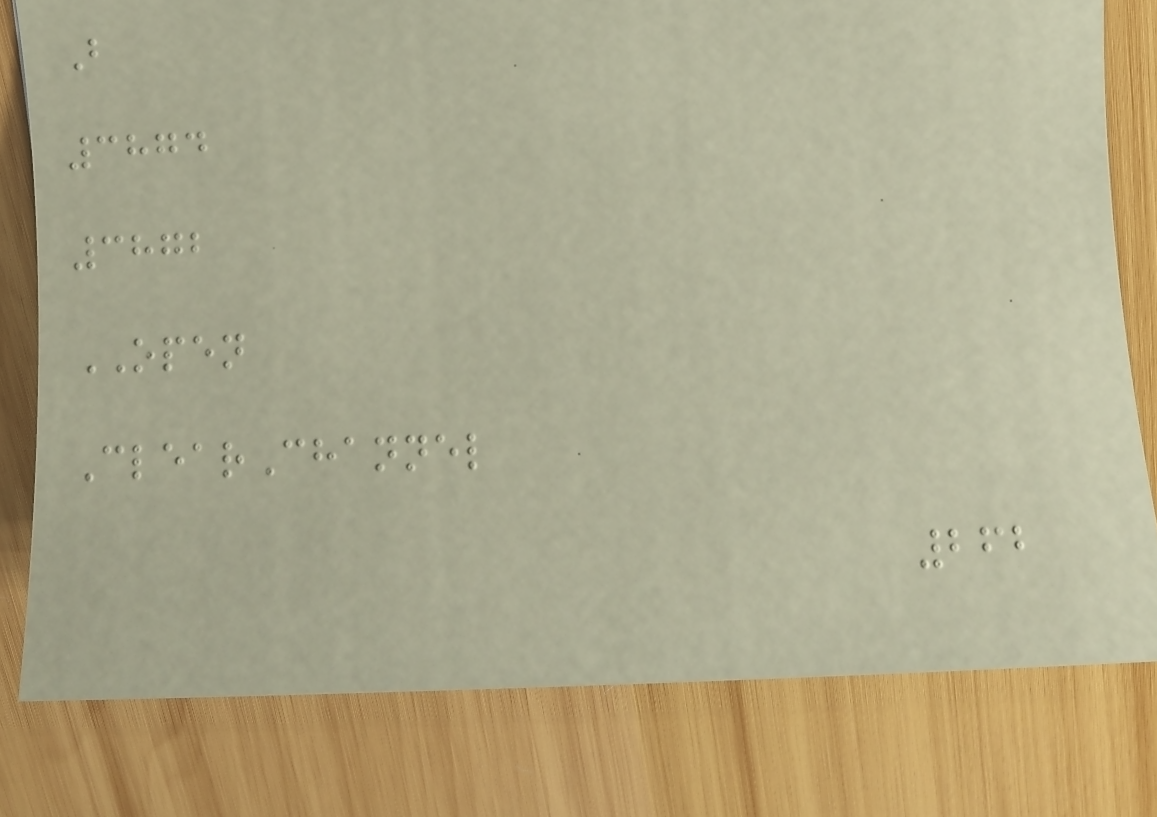B
3874
3872
OPEN
ClearChannel
262
